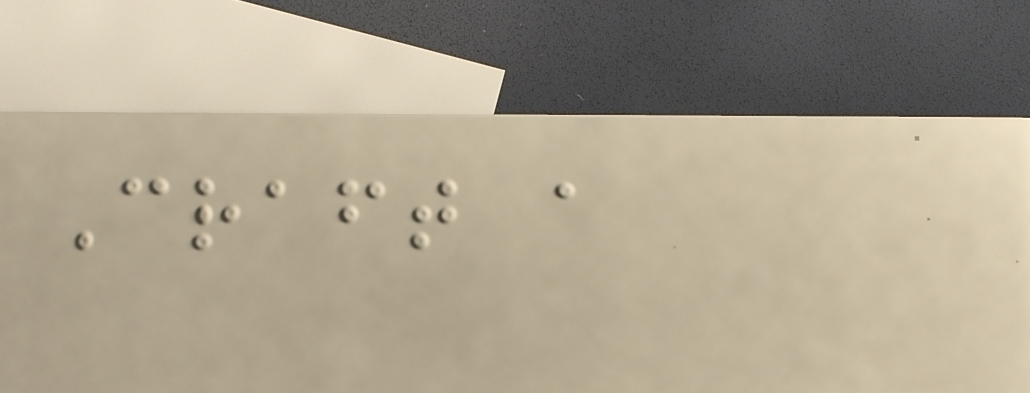Craft a
